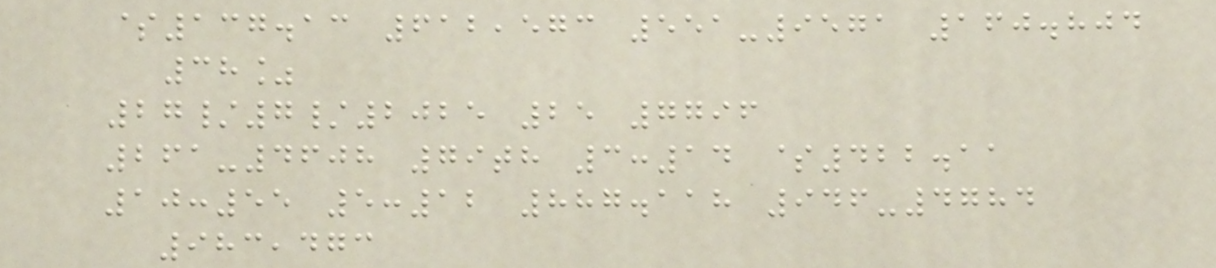$137.13 612,573 551-9571 160.804
38%
27/7/2025 25 7796
261-4608 79th 3:14 $422.11
10:55 5:12 887.118 946-4784
983,473
